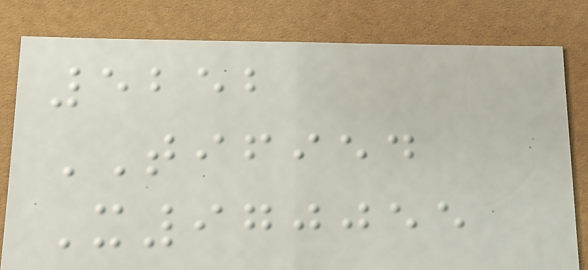5252
TIFIED
X970055
